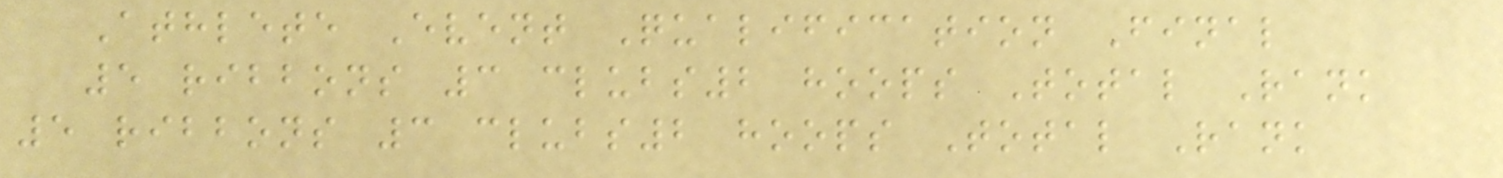Athlete Event Qualification Final
5 ribbons 3 clubs2 hoops Total Rank
5 ribbons 3 clubs2 hoops Total Rank
